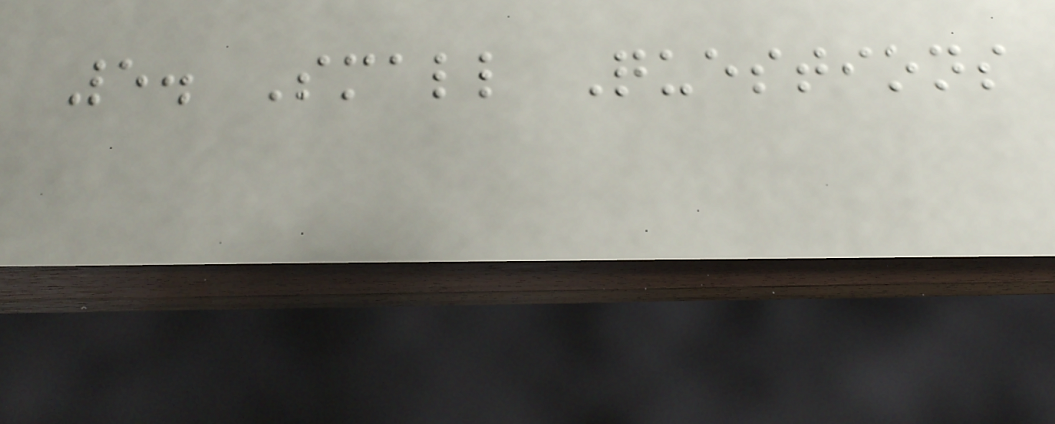5. Small Questions
